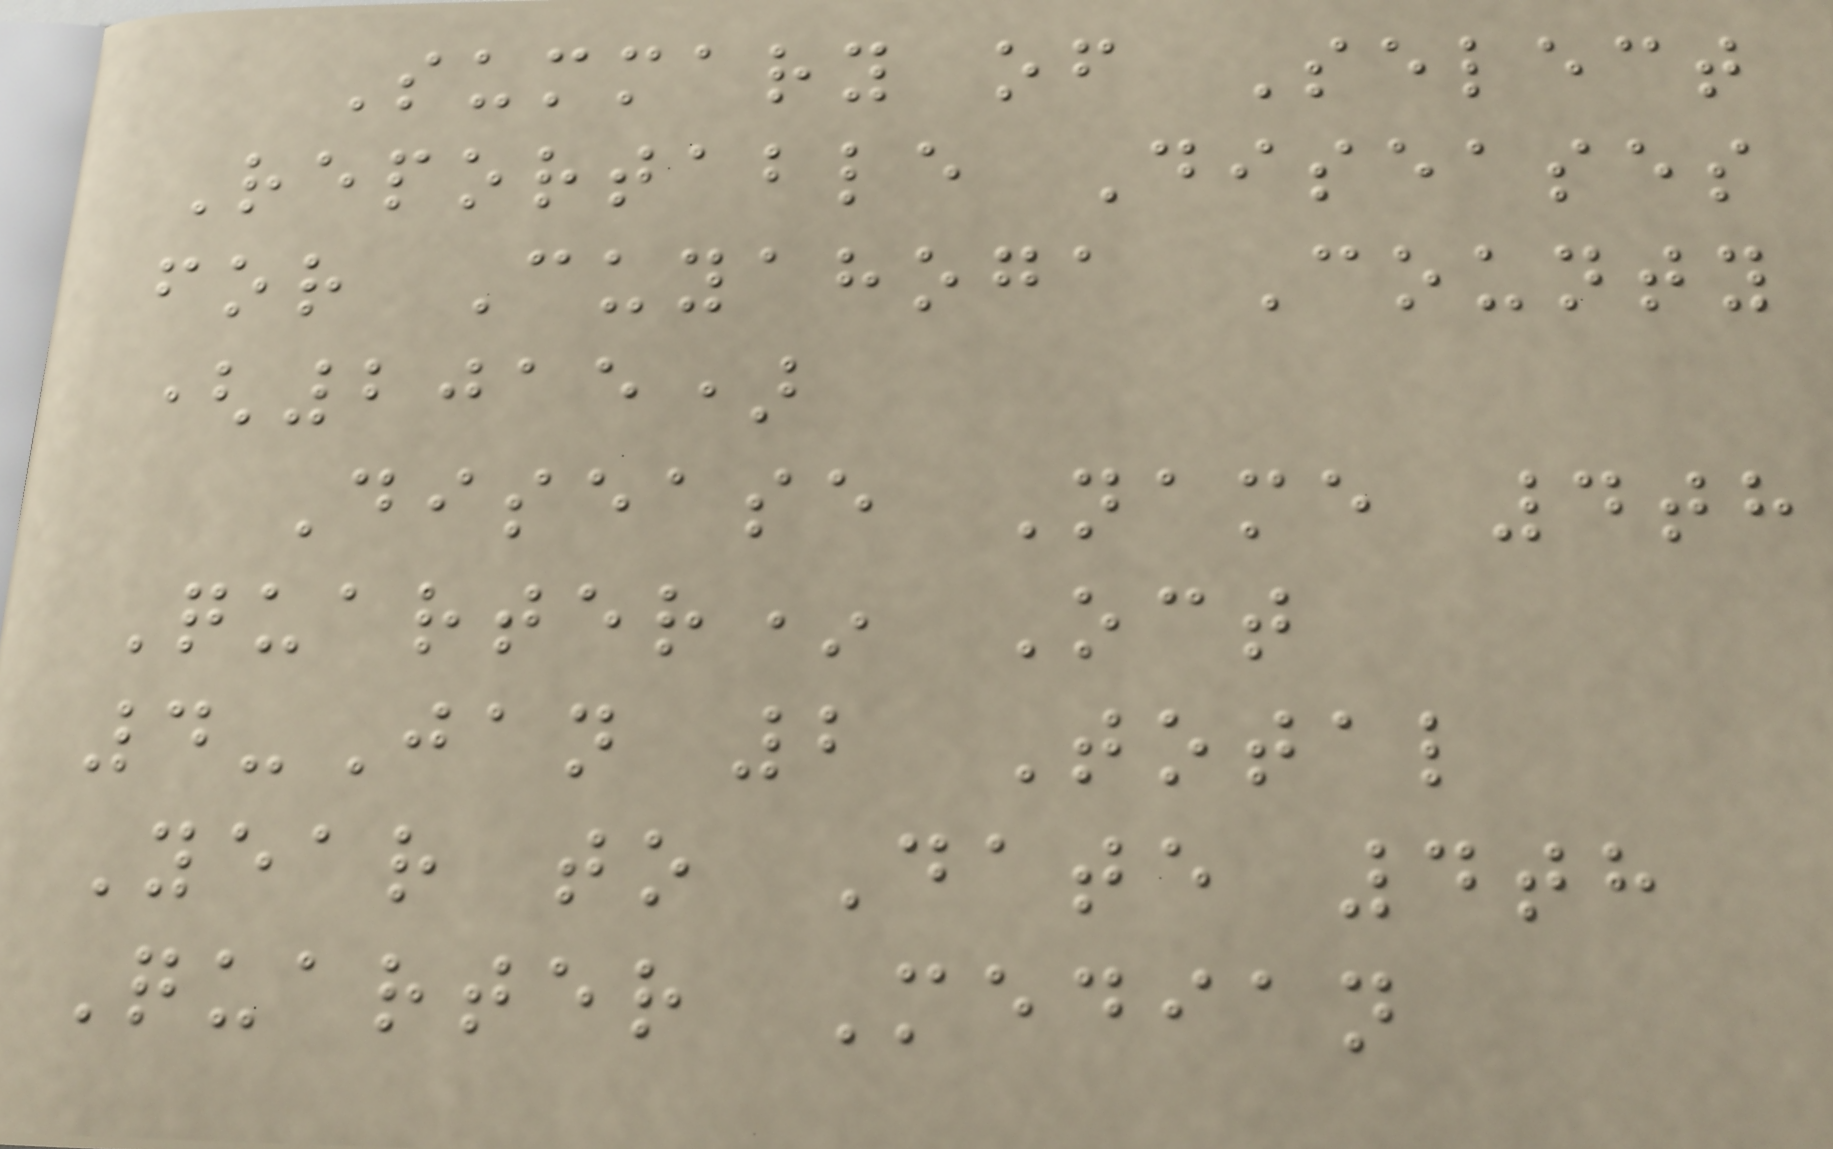Summary of Select
Reportable Diseases
for Cuyahoga County
(2015)
Disease Name 4th
Quarter* Oct
4-Jan 2 Total
Year to Date 4th
Quarter Median
